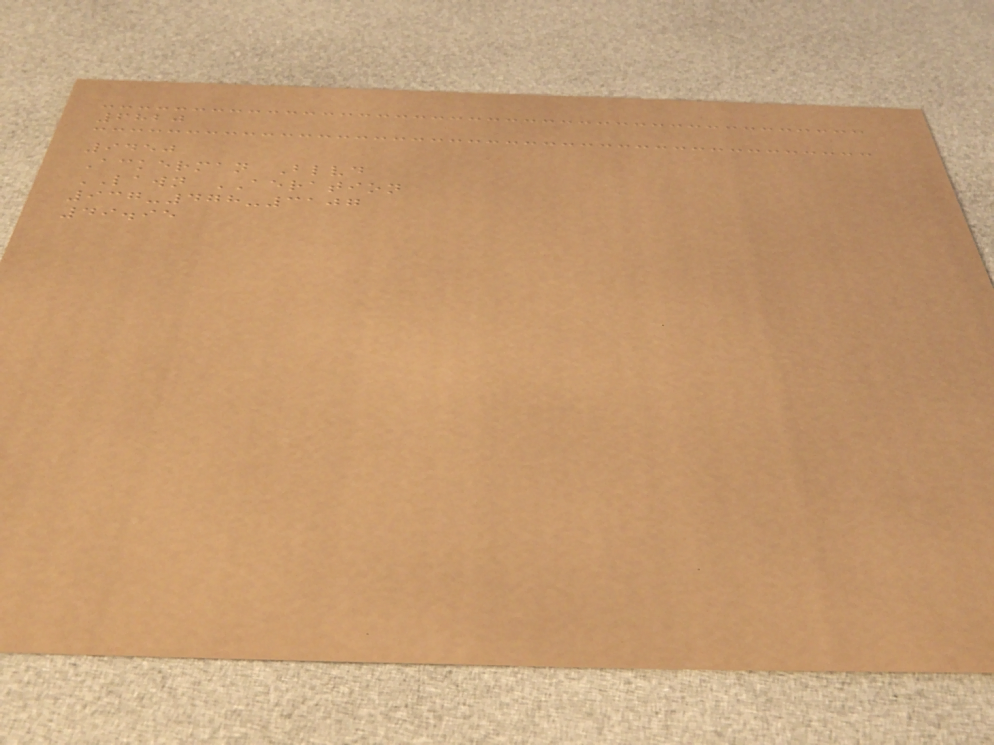6820
9450
Ackerman Blvd
LAWN AERATION
937-478-3107
49.95
